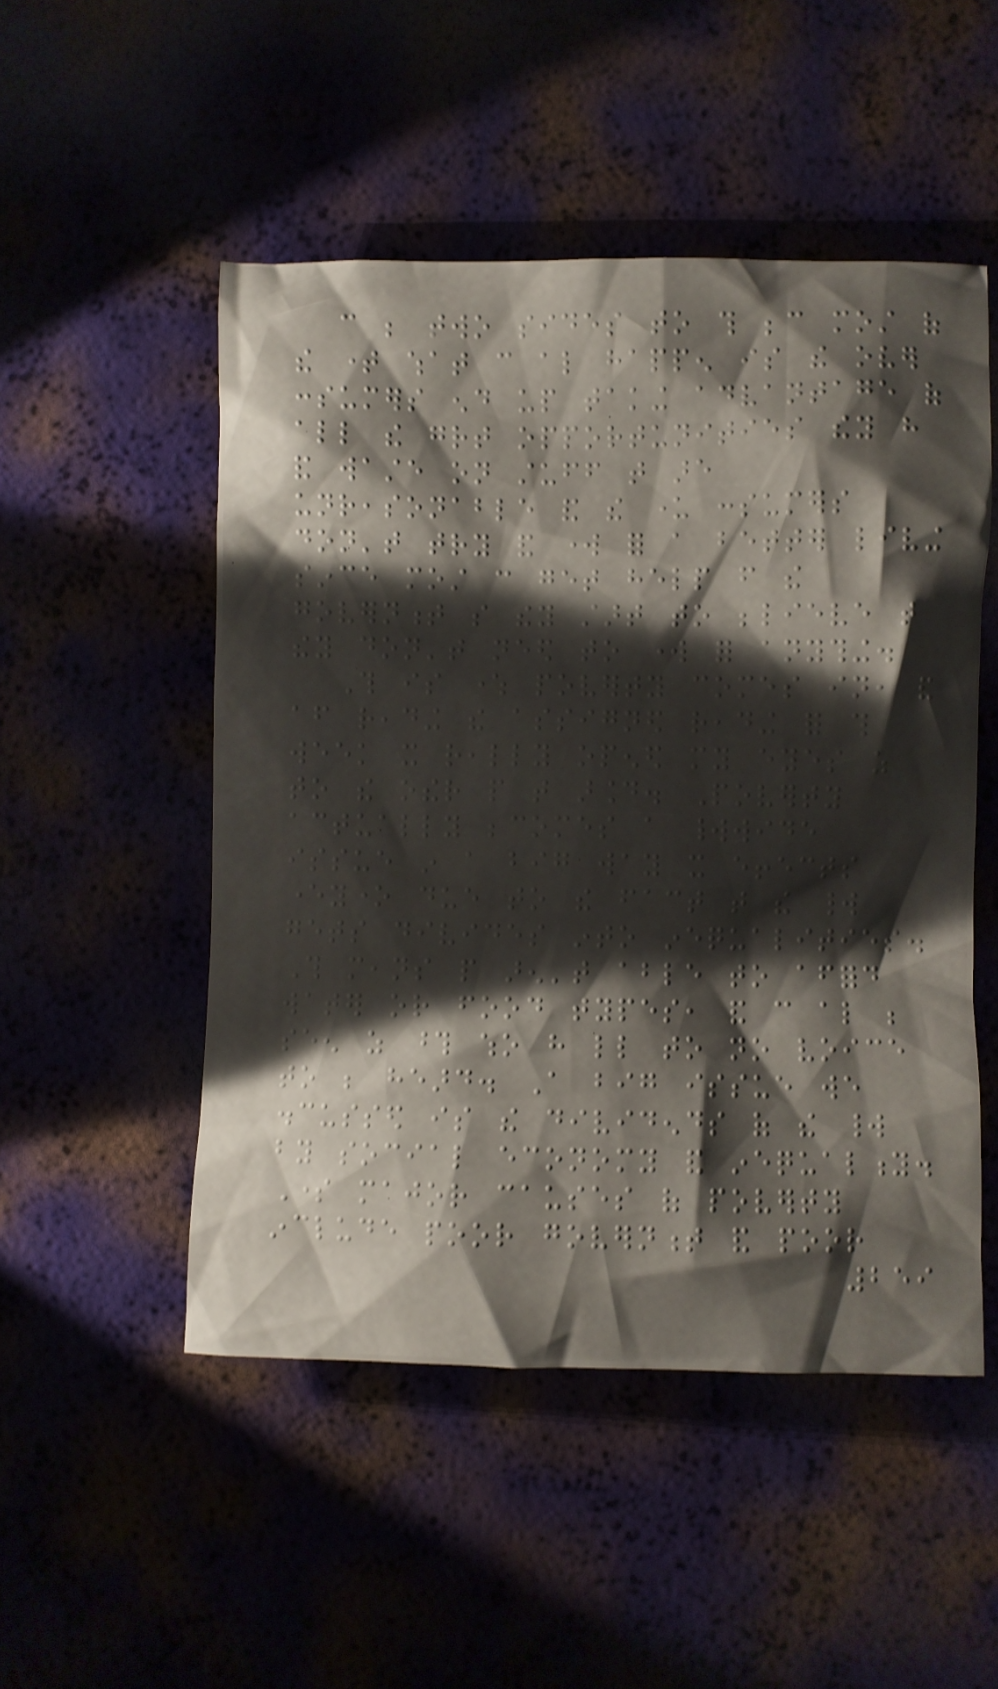can be two sides to this because most of
the time what can also happen is the over
consumers end up taking advantage of
all the great opportunities they have
and waste on stuff that are
unreasonable and the under consumers
don't try and work for a better living
since most can get help from the
government so they start to believe that
they don't need to work for anything.
This is where poverty comes in, and
after reading the assigned reading for this
week it really opened my eyes as
to the other people that around. Poverty
actually becomes a worldwide
issue in a big way it effects
everyone due to the fact that the world
gets divides into inequalities.
This means people aren't able to afford
water or food types, and can also be
seen as those who have little to no voice
to be heard. A big issue we
discussed is the dividends of the world
by social economy and inequality.
Some major causes of poverty
include poor government and poor
259
